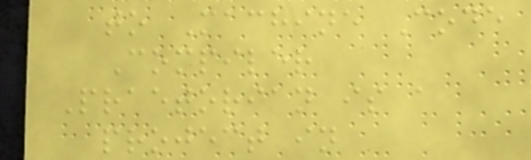to Machine Code
Compiler
Praetorian is a
project in
